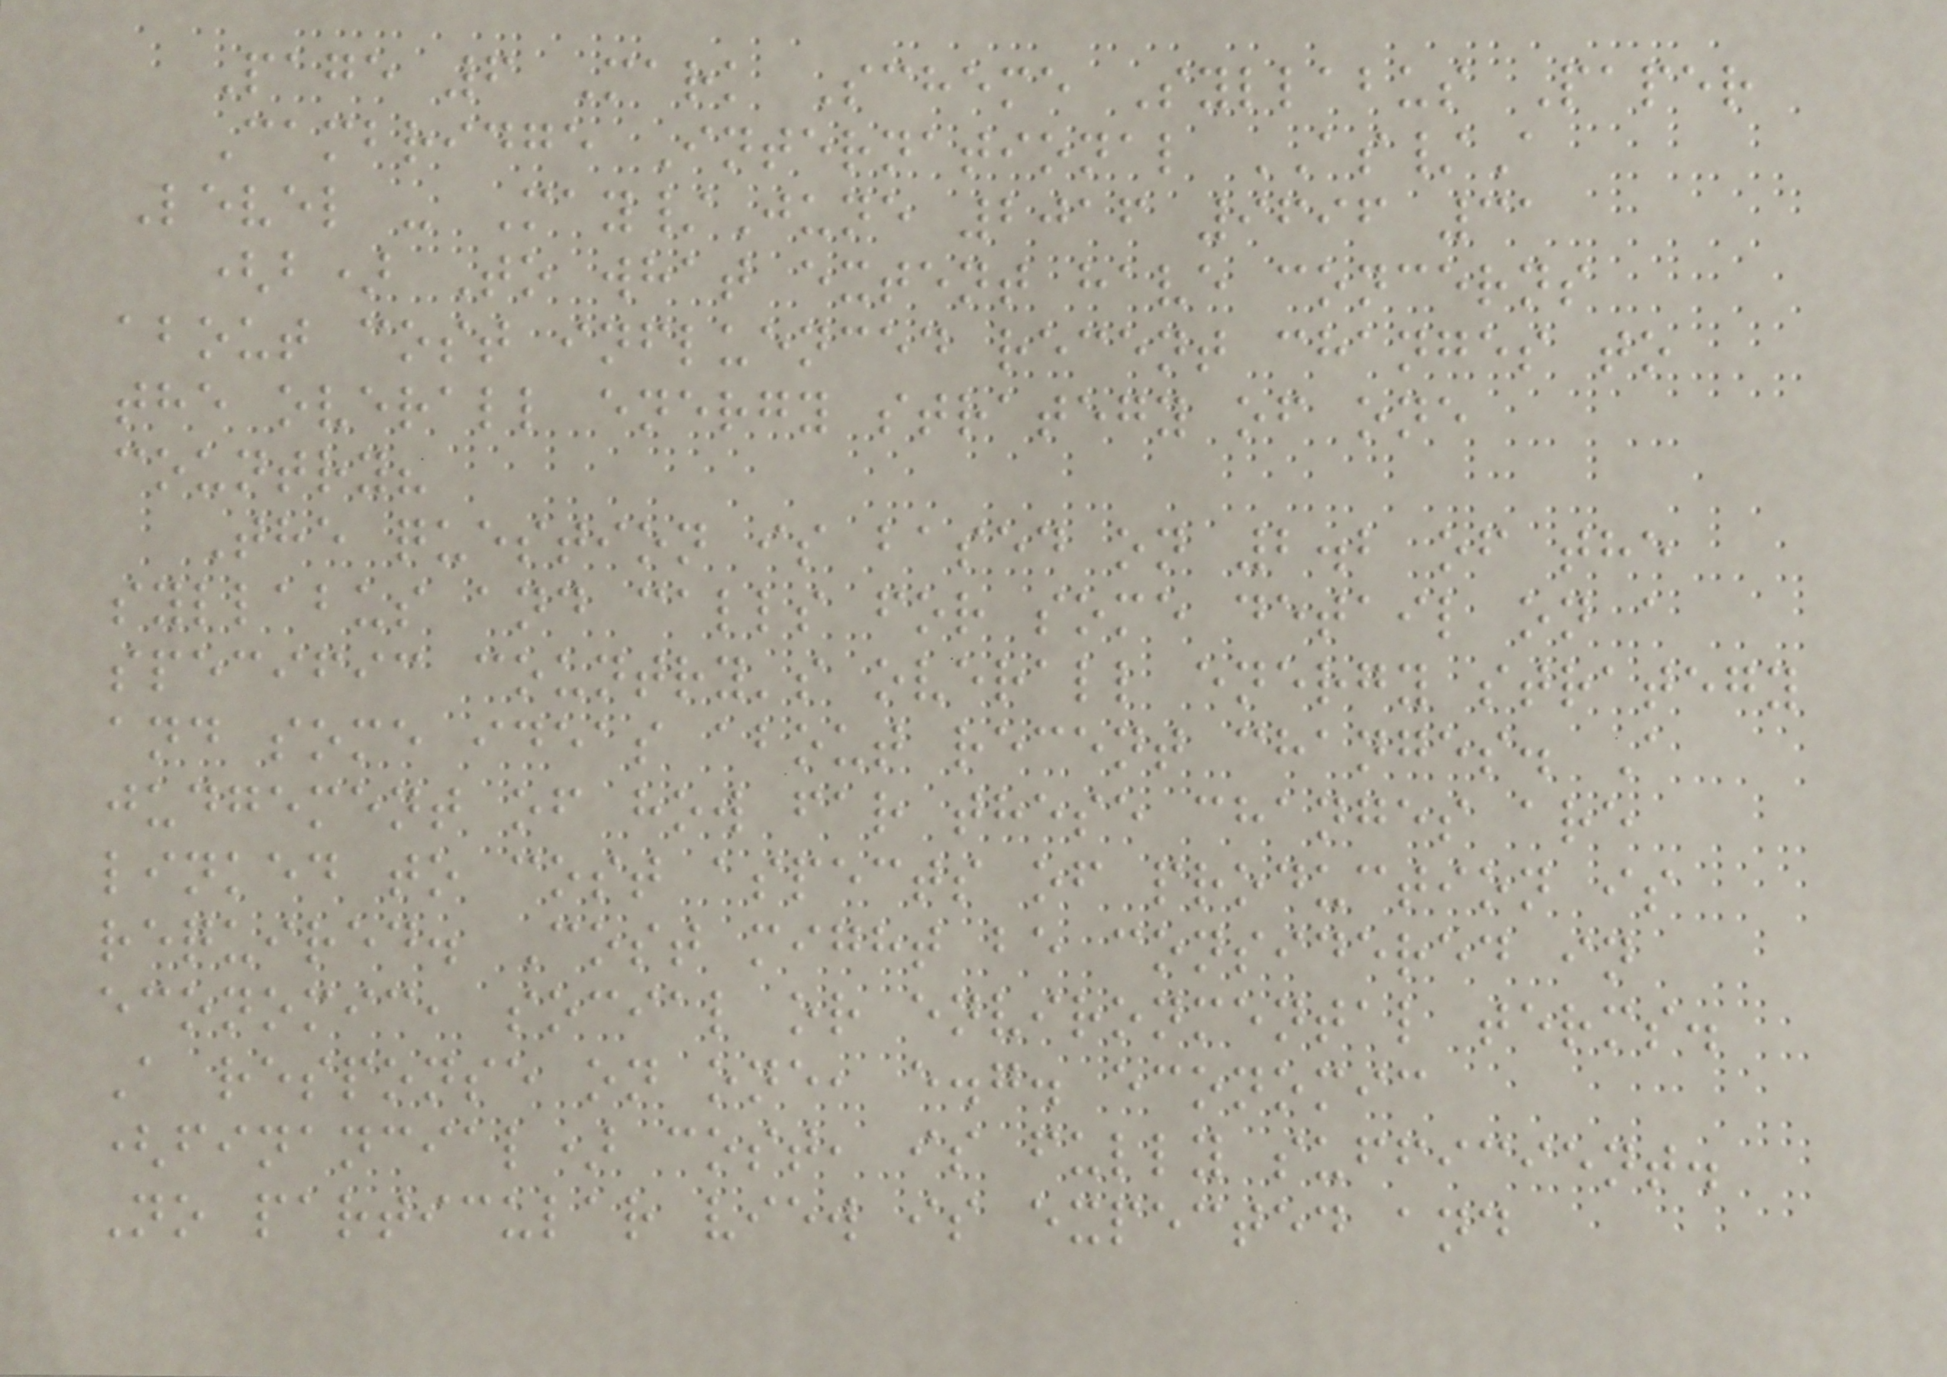Page 6 Mark Scheme Syllabus Paper
Cambridge International AS/A
Level - May/June 2016 9696 31
(b) To what extent have concerns
about cost influenced recent changes to
the overall energy strategy of one
country?
The question is based on 2.2 of the
syllabus and calls for some detail on a
specific country's overall energy strategy
and some ideas about recent changes. A
judgement of how far these changes are
linked to cost aspects of production is
required. Cost might be considered in
economic, social or environmental terms.
A response on one, e.g. economic
(financial) cost, is fully sufficient.
No particular view is expected and
